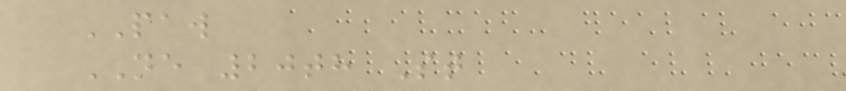PAW
NE 20th St
